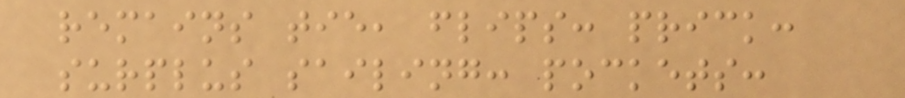remains tie, flips: prick:
surplus sailing: pockets:
